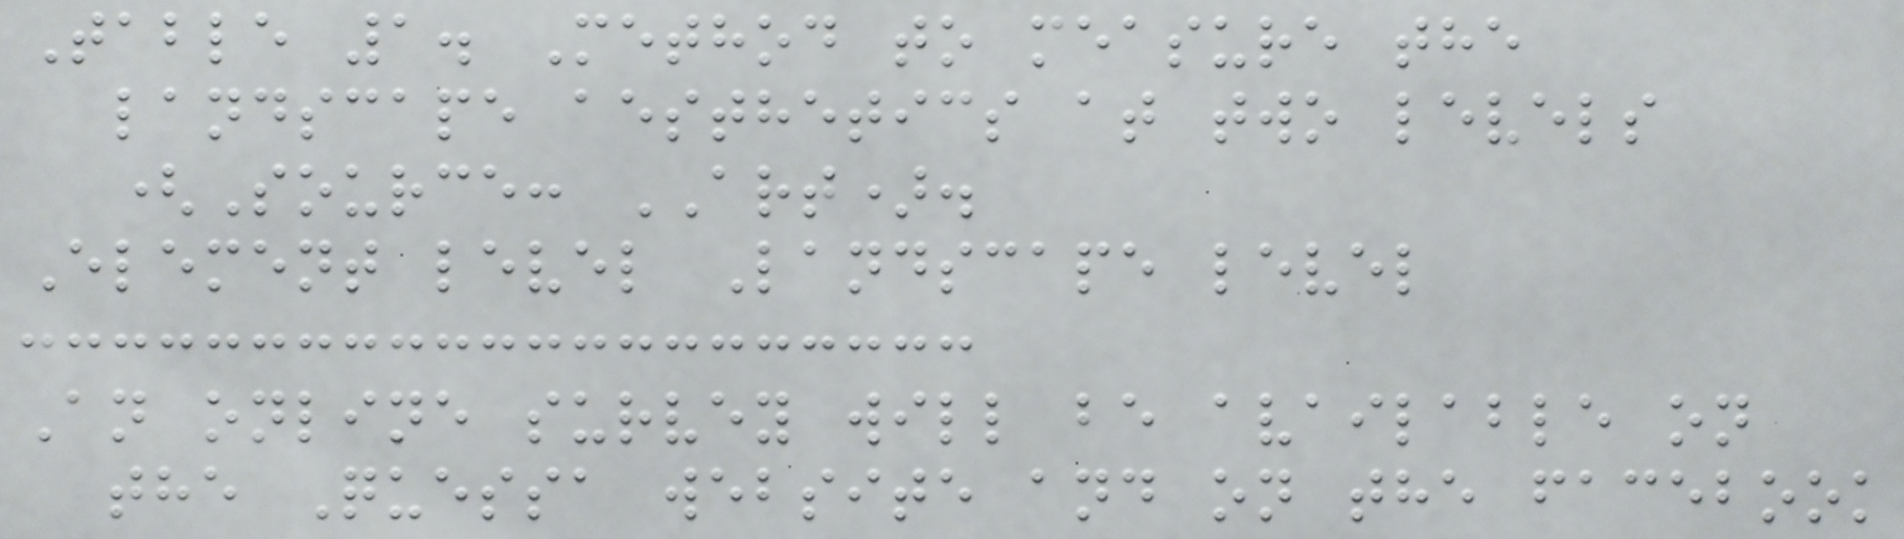Table 1. Method to measure the
landscape aesthetics at two levels
(Source: ART).
Element level Landscape level
An online survey will be available on
the Quessa website and on the facebook
